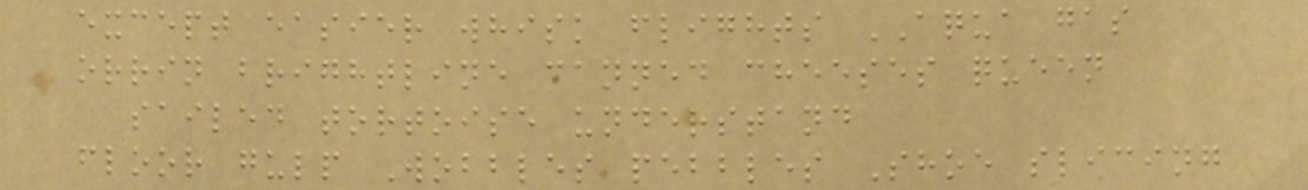except easier whisk flights AQUA gas
orrin brightline canned cheeses queen
sailed tortoise understand
floor gulp Wobbles pebbles Shoe slicing
